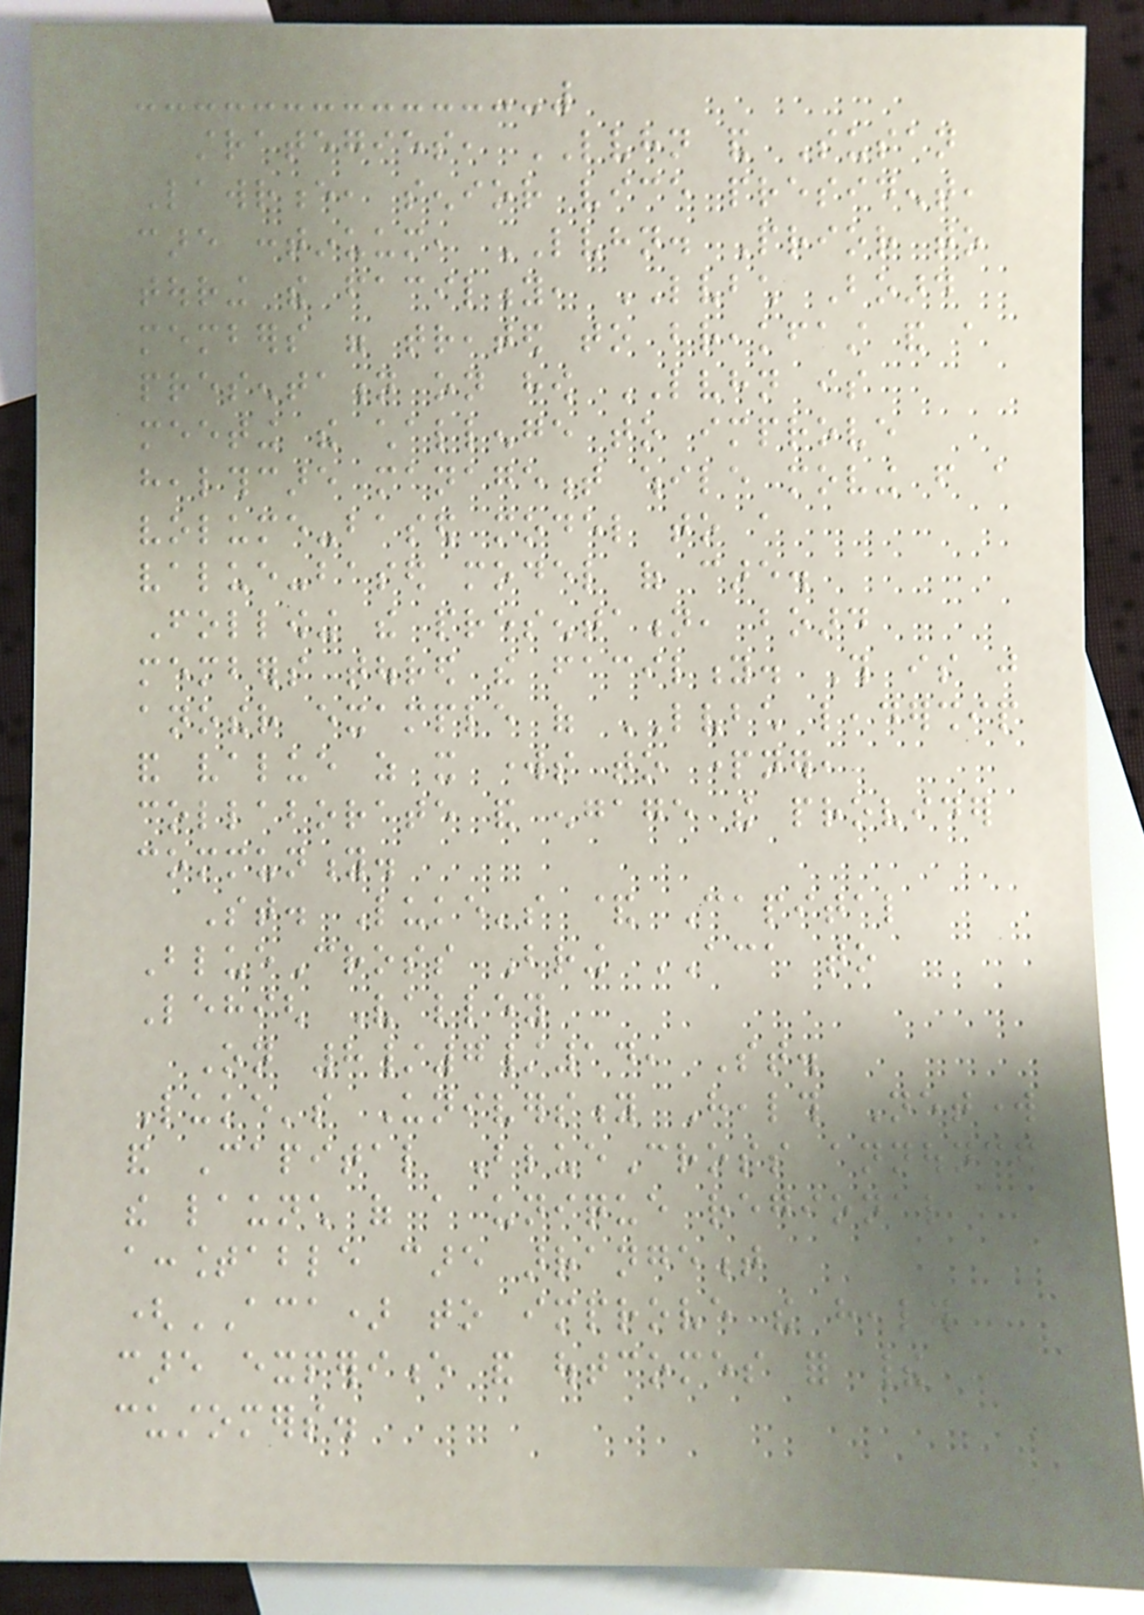strategies, LVHN and Susan
Lawrence, senior vice president,
care continuum, LVHN. Prior to
touring the facility, LVBCH Board
members were treated to breakfast and a
presentation on how LVHN is
meeting the challenge to improve
healthcare management while moving from a
volume-based model to a
value-based model of care.
Following the presentation, board
members toured the facility. This is just
another example of LVBCH leadership
and value as it works to partner,
collaborate and engage the provider
community.
St. Luke's & Capital
BlueCross Bring ACA to
Lehigh Valley
On 8/7/14, St.
Luke's University Health Network
and Capital BlueCross announced
the launch of a unique regional
accountable care arrangement
(ACA) to improve the health
care experience and outcomes for their
customers.
